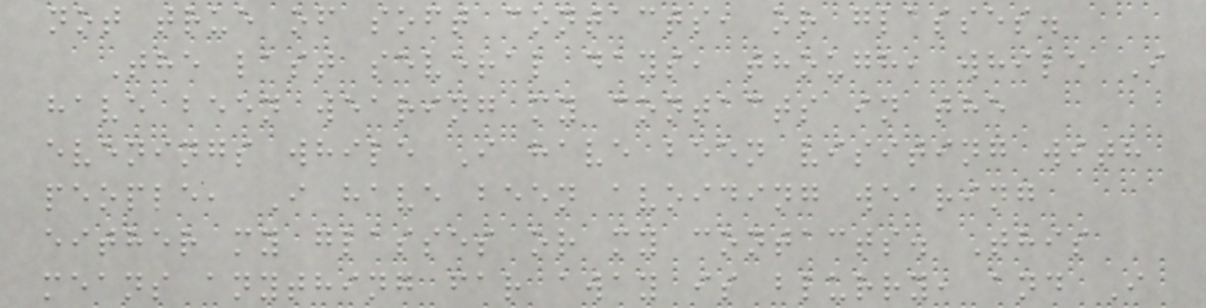not true of soft contacts, or glasses.
The last several days, though, while I
have been wearing my contacts in the
evenings while I have been visiting with
people, I have been avoiding wearing
either my glasses or my contacts. This
means anything far away is blurry, and I
